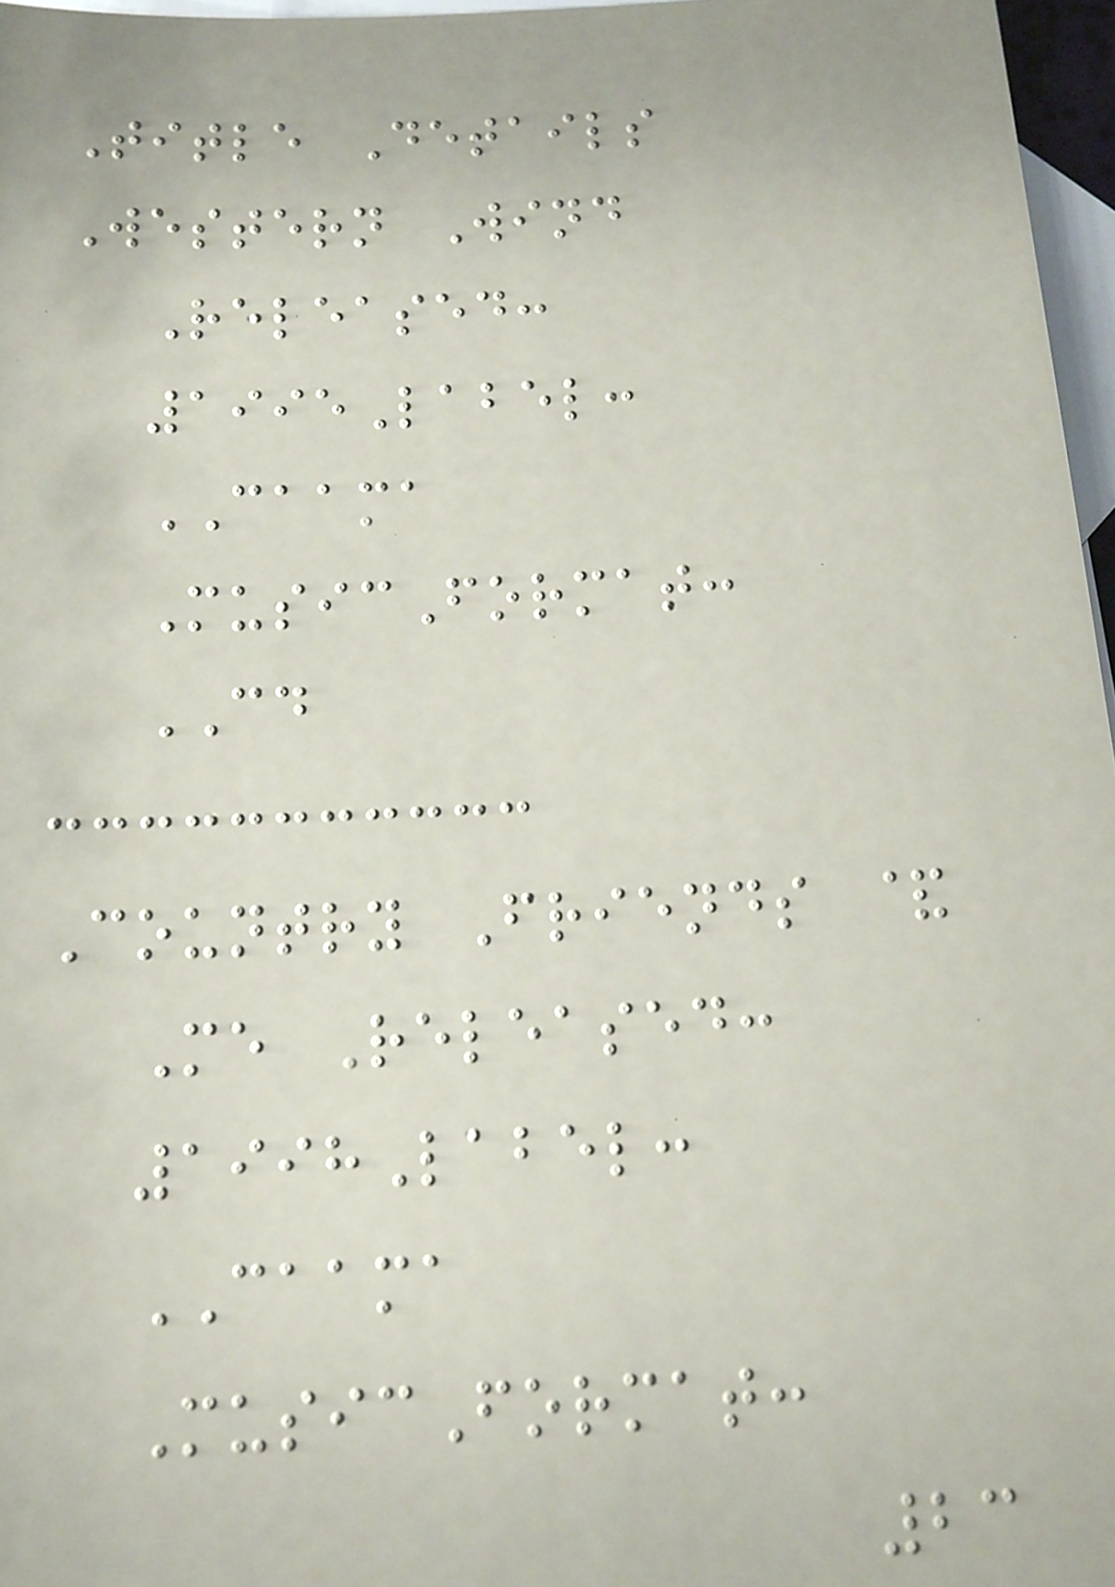Title Details
Western Wind
Released:
1995Label:
CAAMA
MusicFormat:
CD
Country Friends &
Me Released:
1998Label:
CAAMA
MusicFormat:
23
